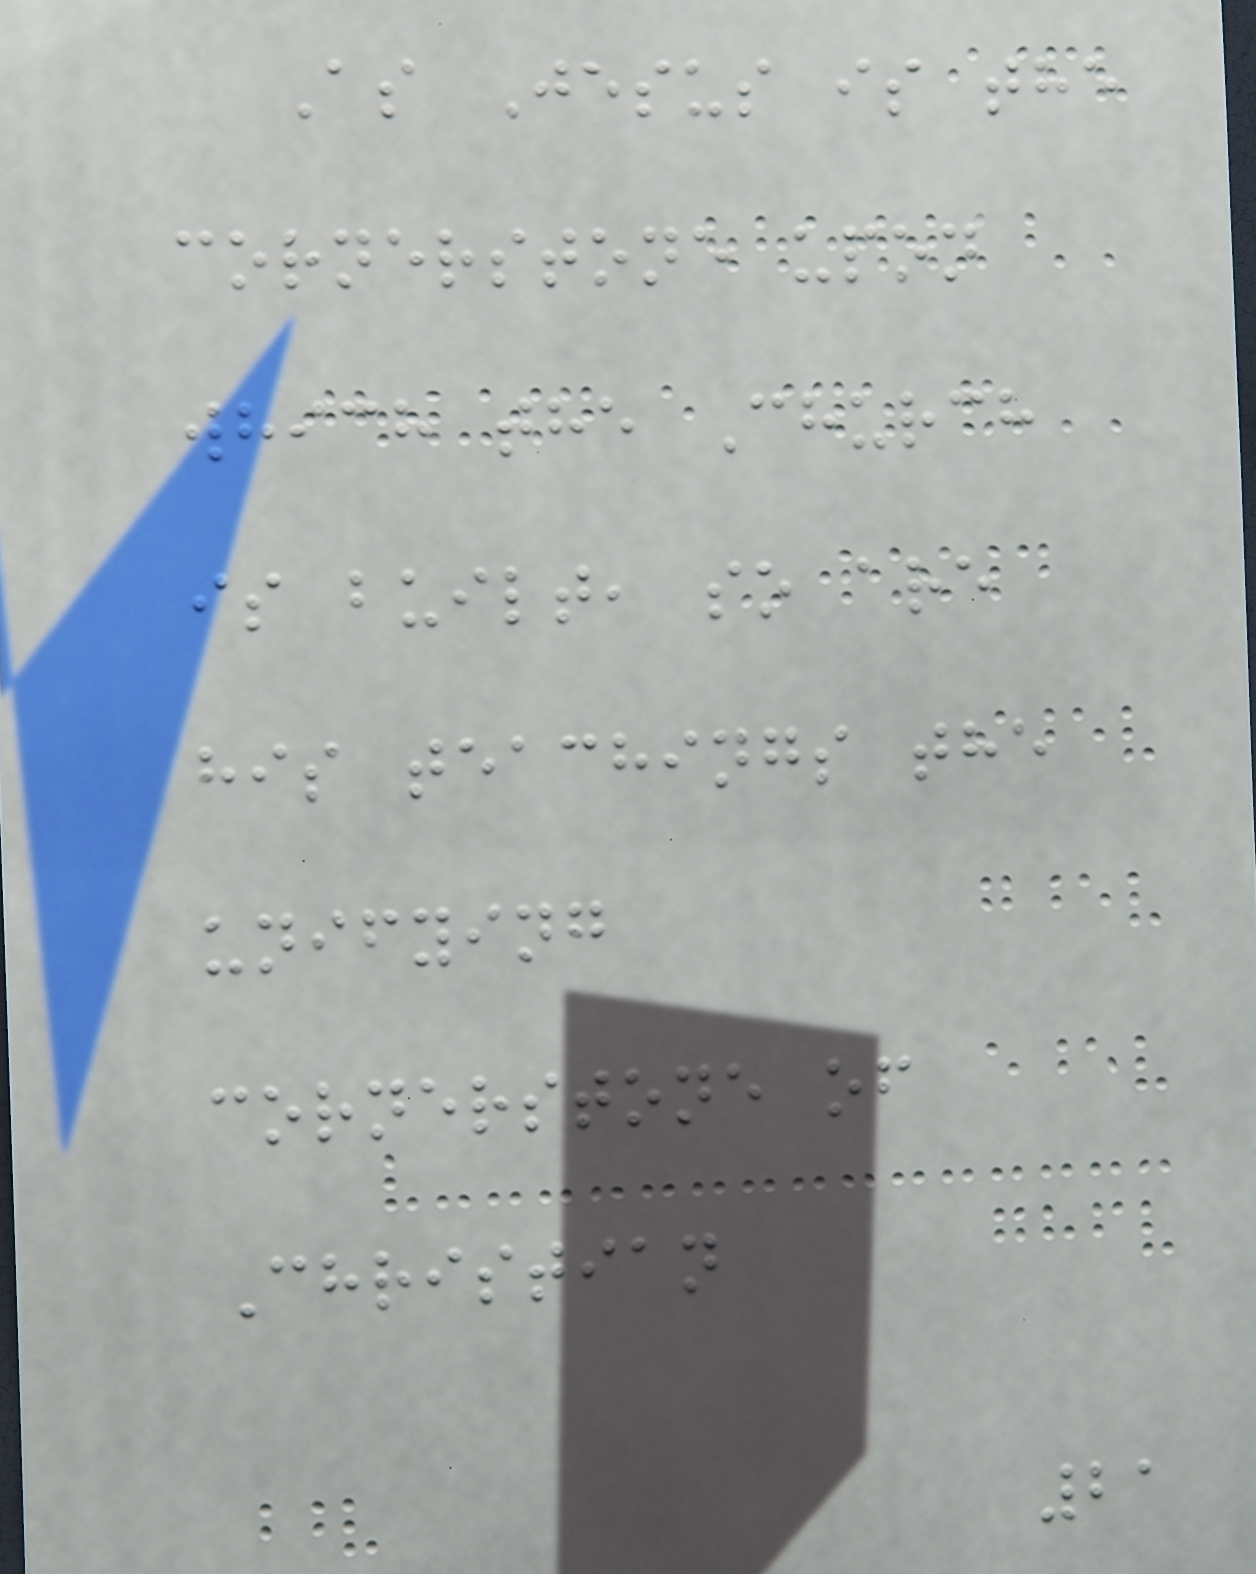As Jesus is the
cornerstone upon
which the Church
is built, so are
his teachings the
unifying
cornerstone of
Christian
21
